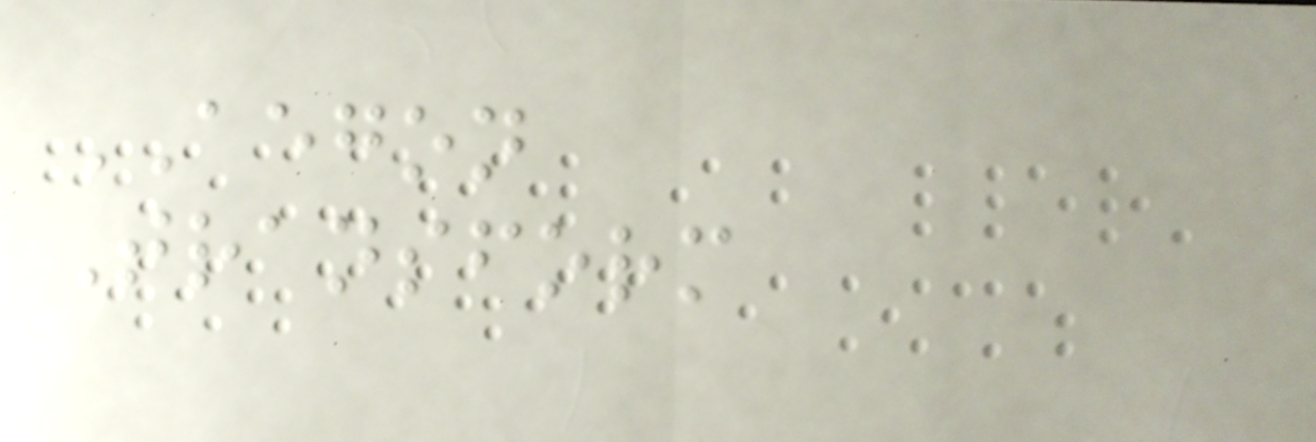AEGON
Transform
